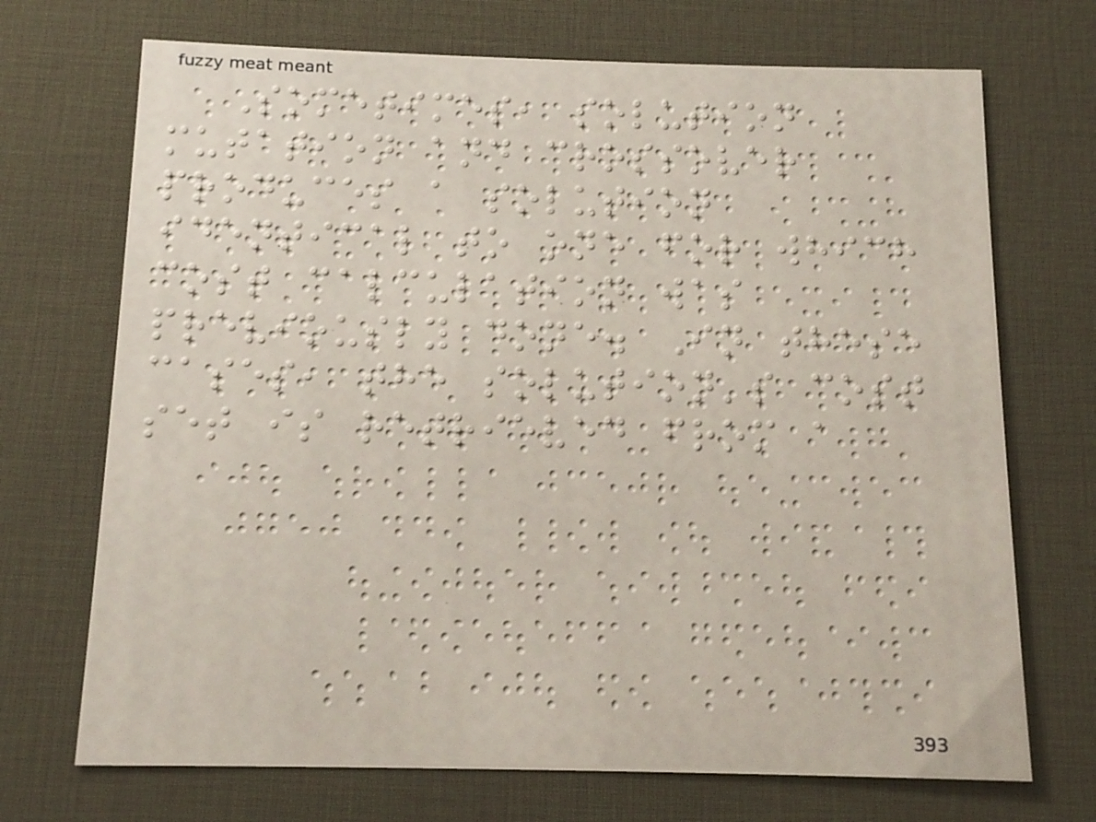Sometimes, solution
mutation and crossover
produces a solution
identical to one for which
cost calculation was
previously done. In these
cases, the solution's cost
set is retrieved from a
